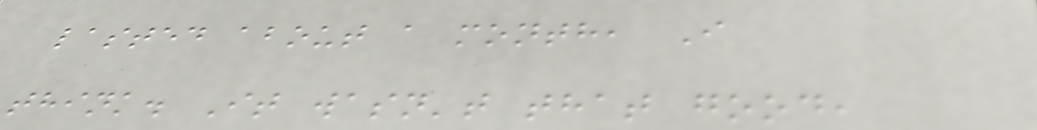lasted about a month, I
think. It wasn't that good,
